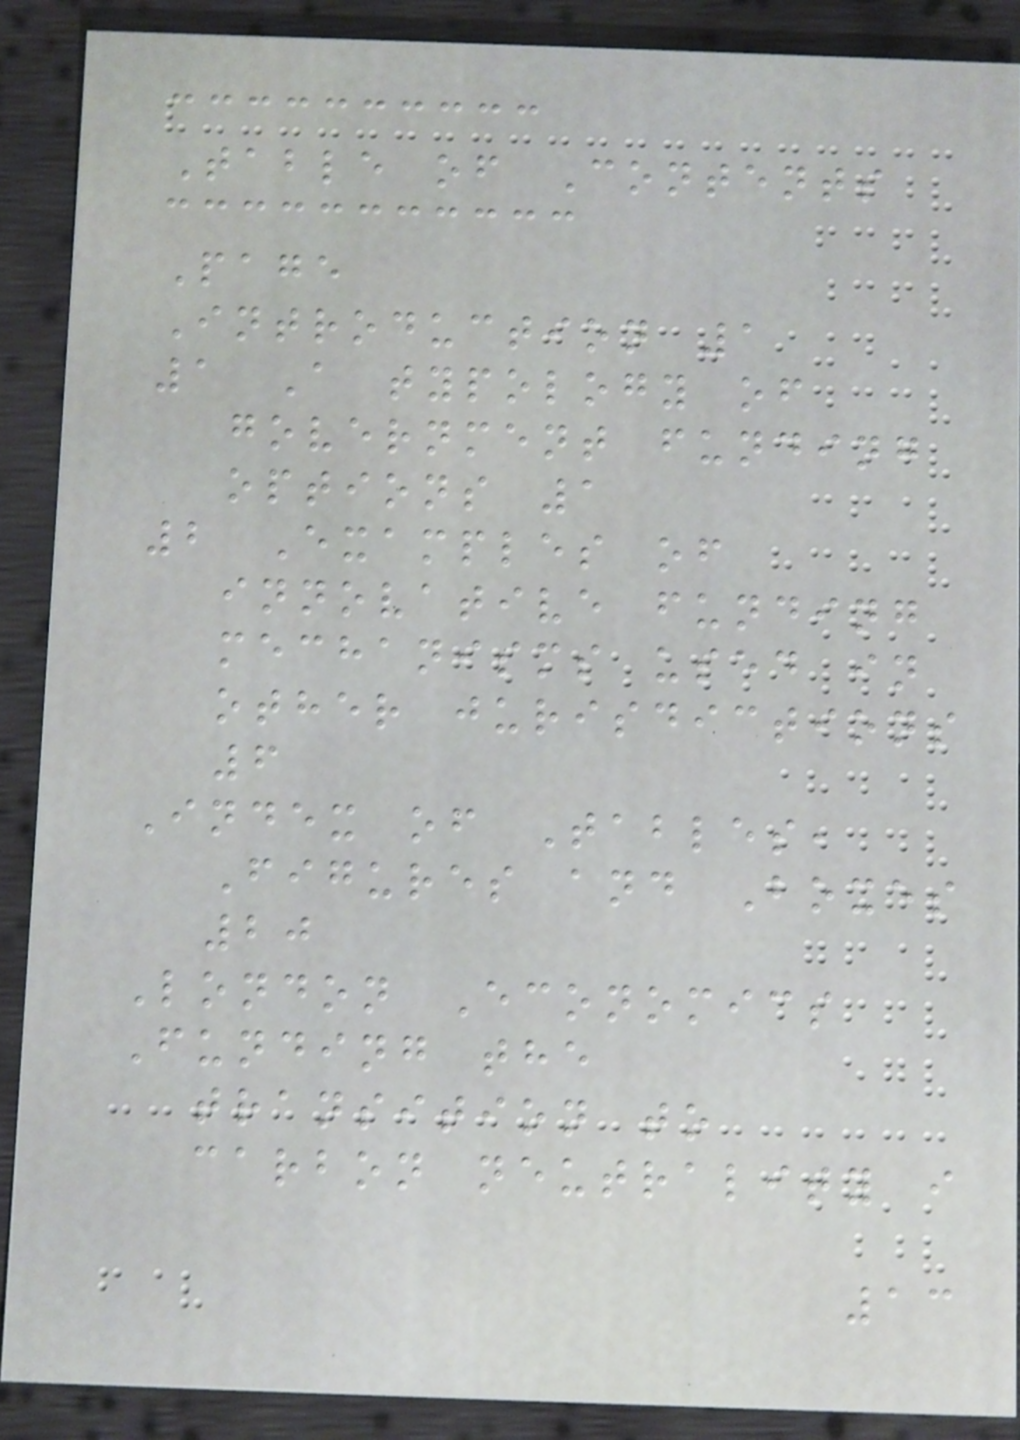Table of Contents
Page
Introduction 1
1 A typology of
government funding
options 1
2 Examples of
innovative funding
mechanisms used in
other jurisdictions
6
Index of Tables,
Figures and Boxes
20
London Economics
Funding the
transition to
carbon neutrality i
13
